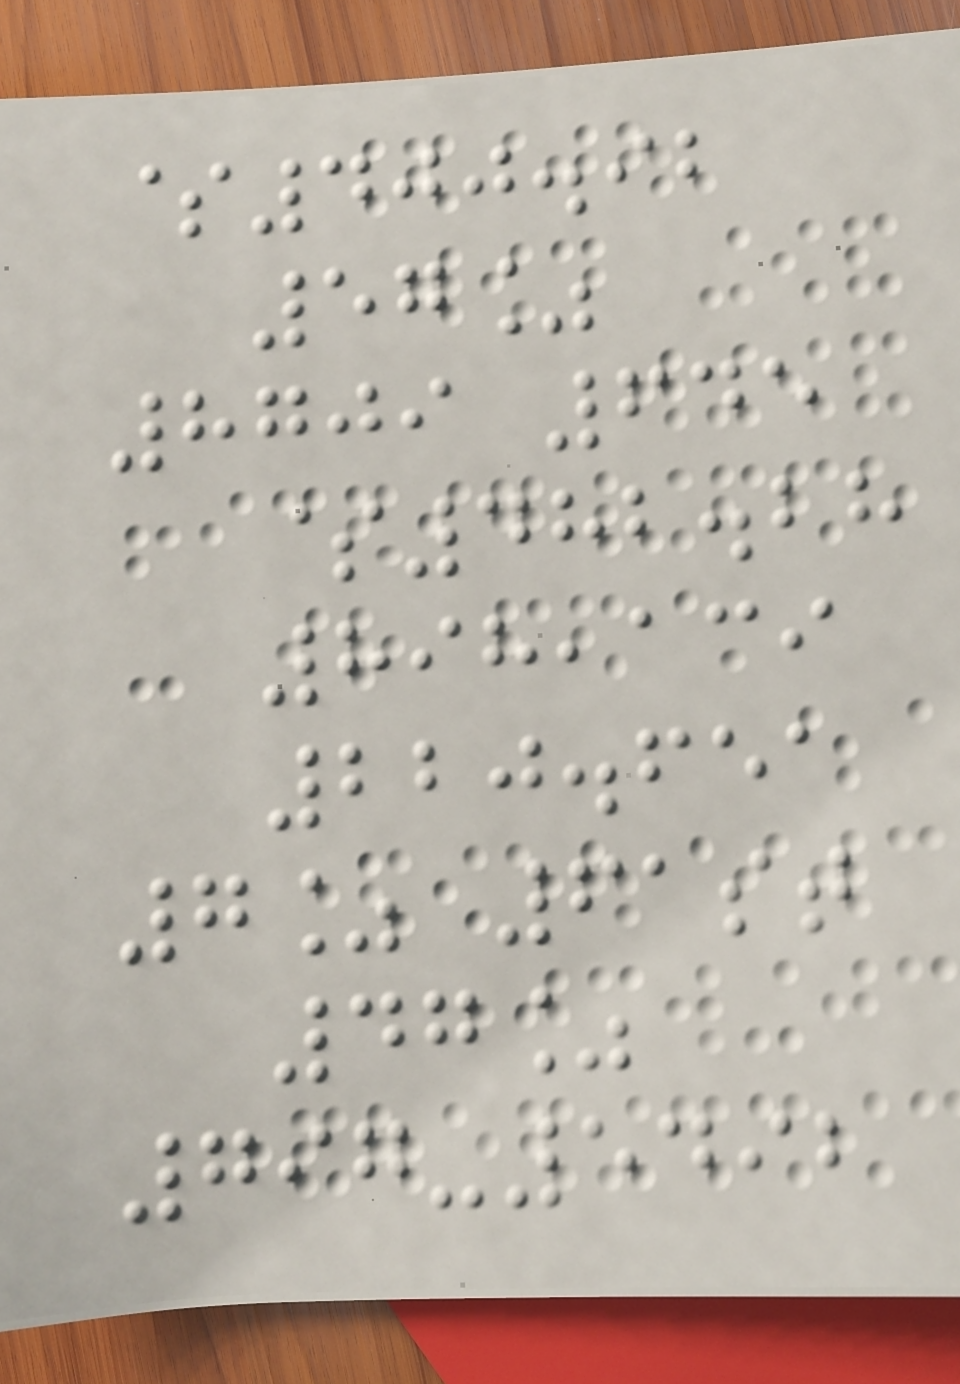$400.92
57%
8709 645
$482.28
898,139
220.651
7% 61st
47%
797-5492
